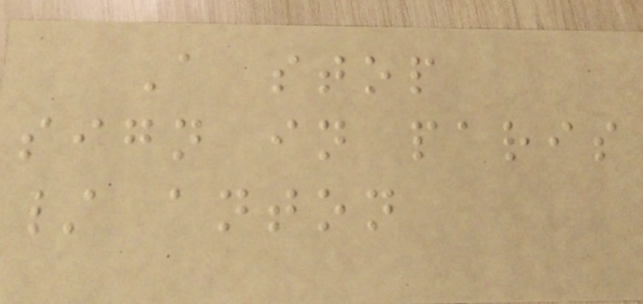A stop
sign in paris
/ anton
